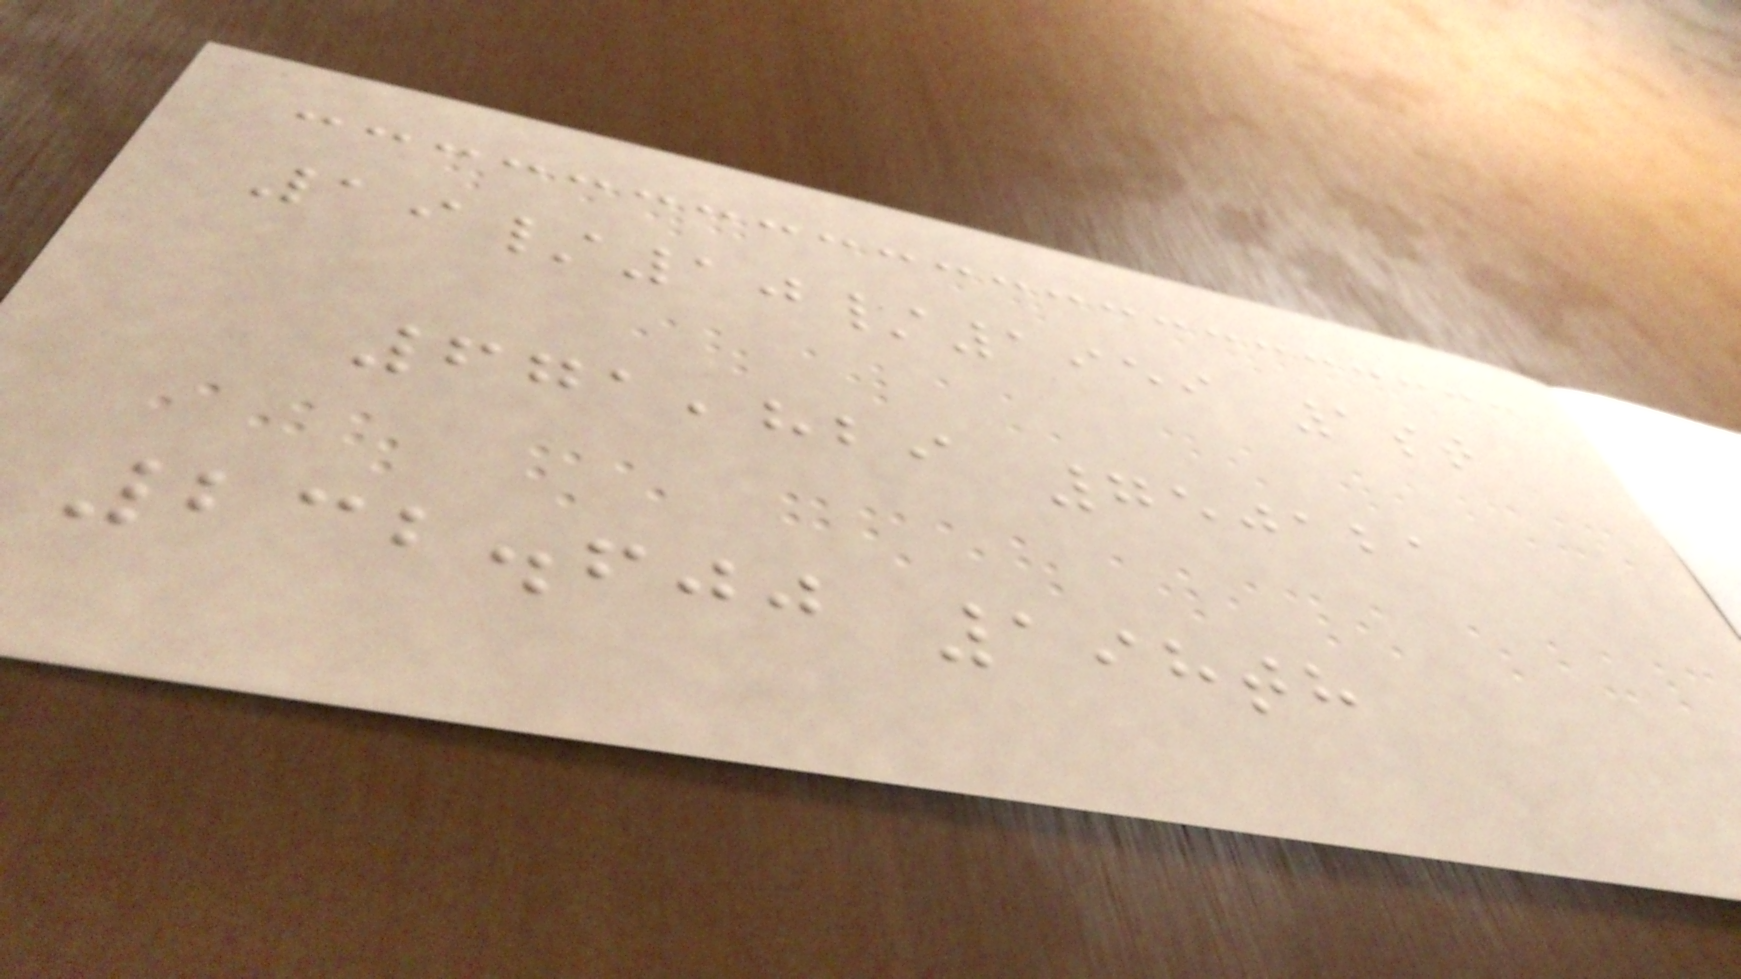19/10/1959 1st
671,829 750121
232.600 198th
